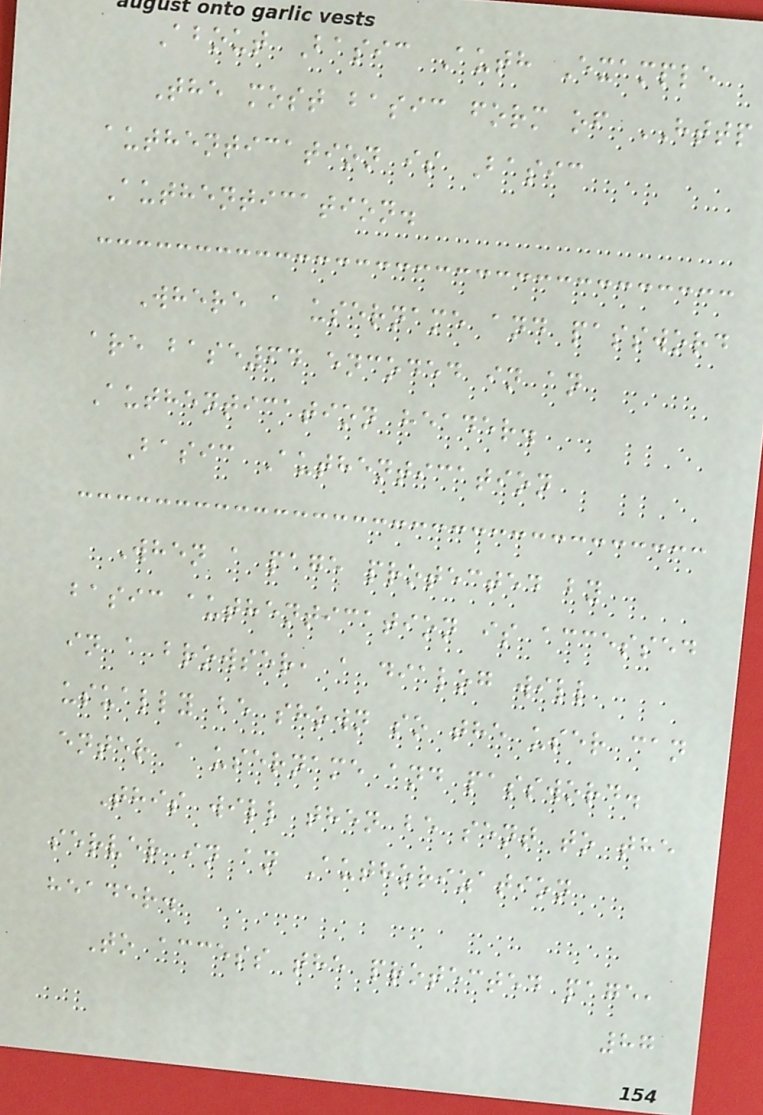About Basic Auth Example
The most basic form of HTTP
authentication is Basic
Authentication.
Where a username and password
are base64 encoded in an
Authentication header.
Basic Authentication
When a page protected by
basic authentication is accessed
in a browser, a dialog will
usually be shown so the user can
enter a username and password.
This will then be sent to the
server in an Authorization
header.
To access the protected page,
87
